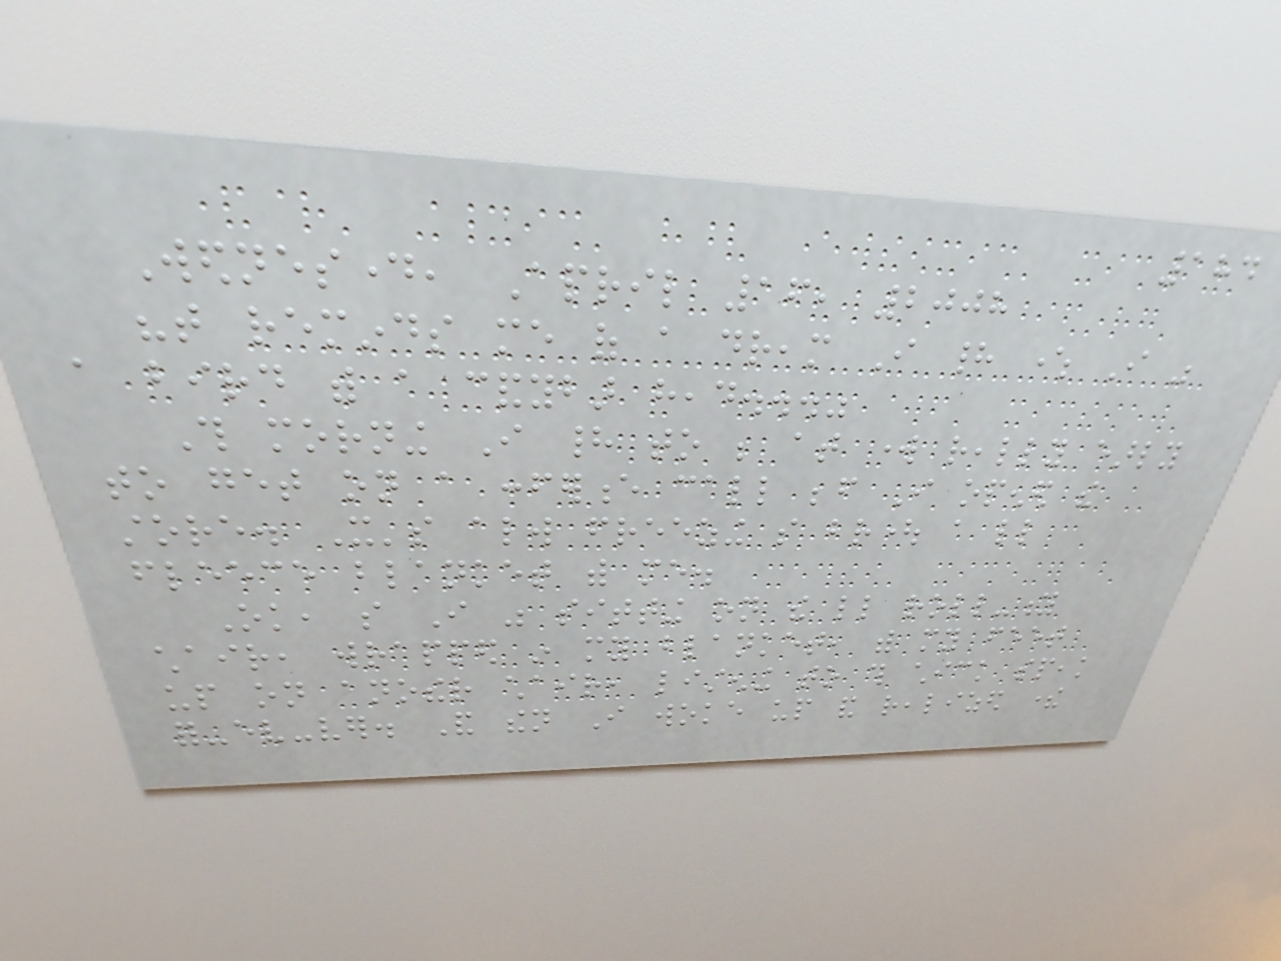184
Wednesday, April 16, 2008
"that reminds me of a dream I had where I was
a bird with a candybar head..."
This morning I had to be at work really early
to get on a conference call before I opened the
store. It's always freezing so brought a little
fleece blanket with me.
Ok, so I was sitting on the little roll-y
chair, wrapped in my blanket, with my feet
up on another chair, listening to this chick speak
for-ev-ver. And then I woke up and realized there
